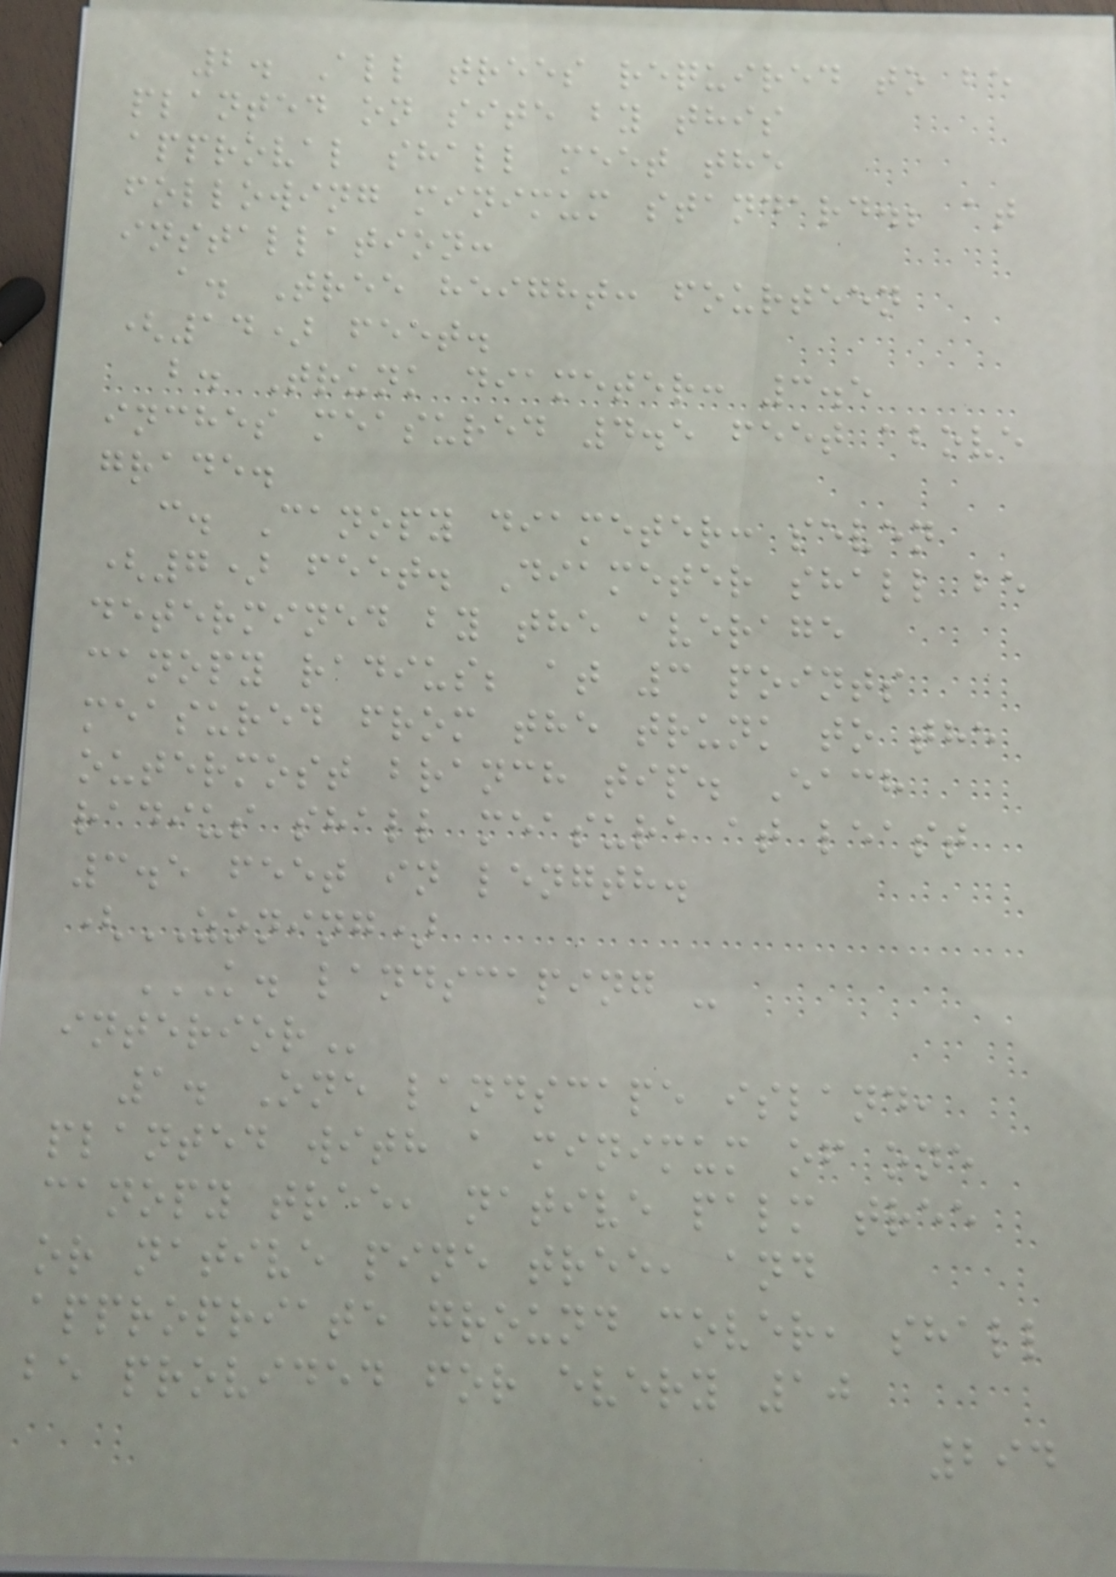2. All trees required to be
planted on site by this
approval shall meet the
following minimum standard.; at
installation:
a. Tree height: fourteen
(14) feet.
b. Trunk diameter: 3.5
inches measured 4.5 feet above
grade.
c. Canopy diameter: seven
(7) feet. Diameter shall be
determined by the average
canopy radius; at 3 points
measured from the trunk to the
outermost branch tip. Each
radius shall measure at least
3.5 feet in length.
(ZONING)
K. LANDSCAPING -
INTERIOR
1. One landscape island,
planted with a minimum of one
canopy tree, native palm tree
or native pine tree, and
appropriate ground cover, shall
be provided for every 10
294
